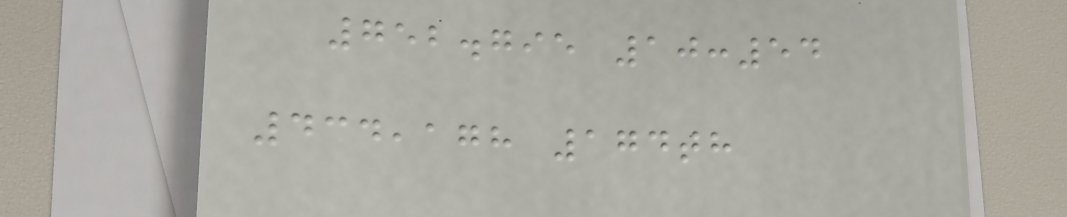752.795 10:54
434,178 174th
